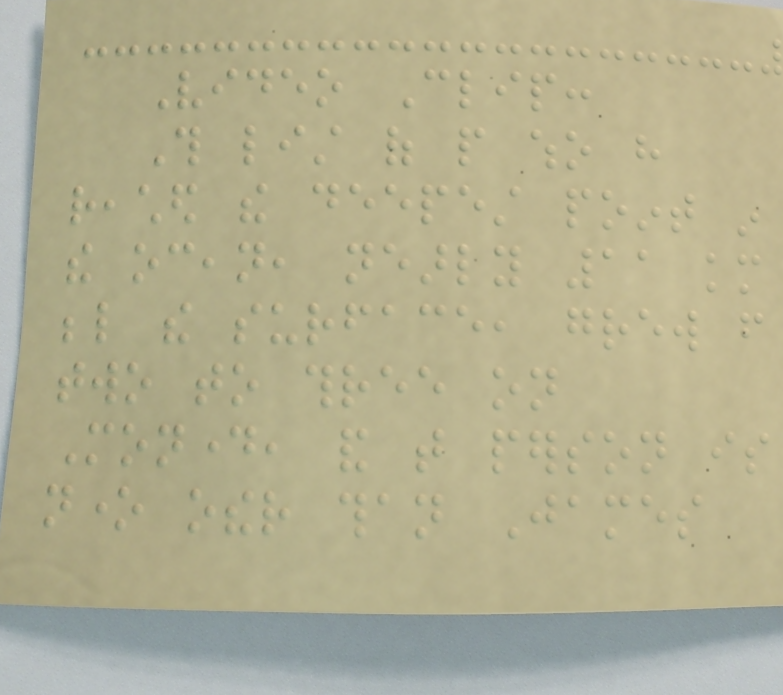Video Clip:
This list of people who have
reached the deepest point in
the ocean, nearly 11 km
below the surface, grew from
two to three on
Monday, and that person is
none other than James
